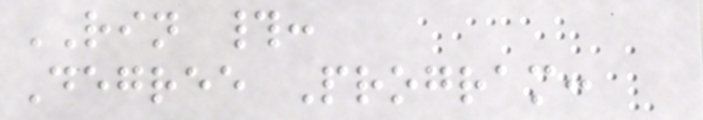RIN #:
Degree Program:
